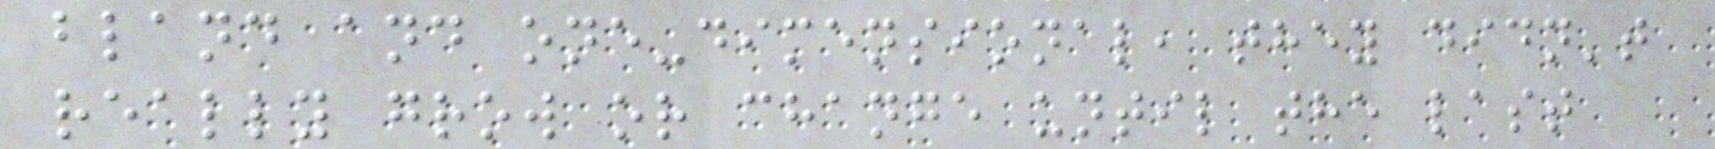bland and one-dimensional, they didn't
really grow or change until the last
